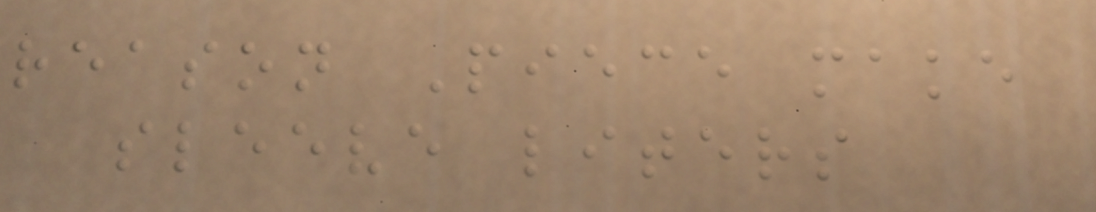reason Piece make
sleeve liters
